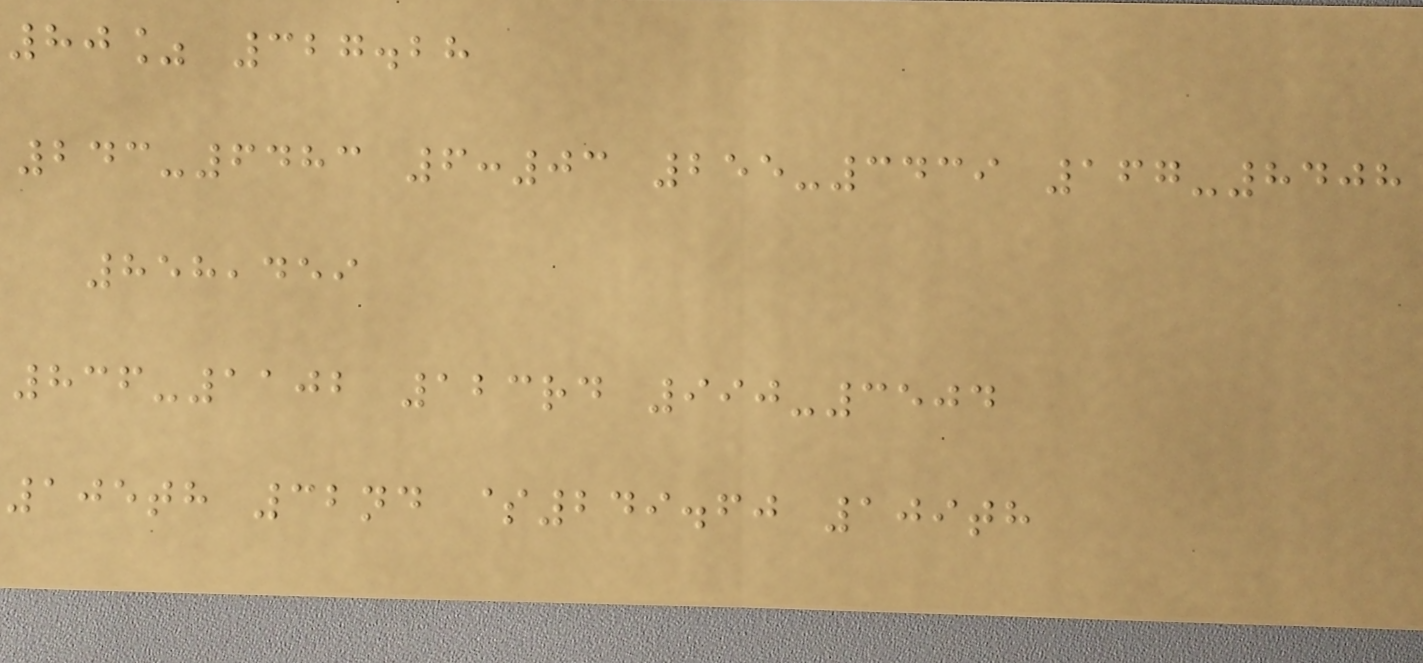80% 327.28
243-6483 6:03 255-3439 167-8408
858,459
836-1102 123rd 990-3504
105th 32nd $249.60 109th
